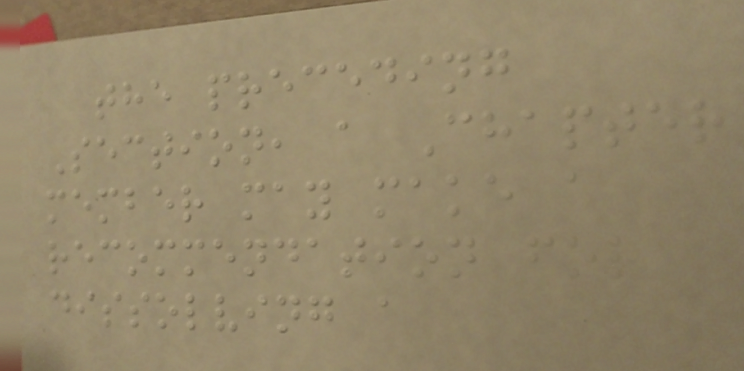the preceding
Section, a Chapter
member may make a
recommendation for
dissolving a
